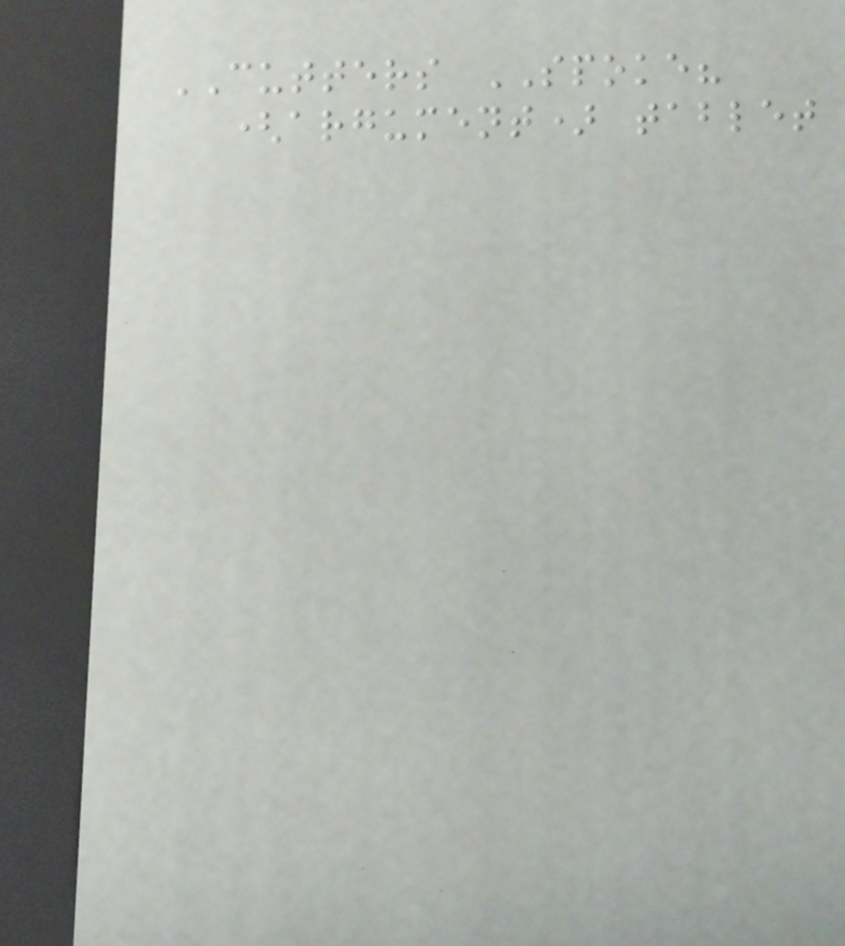CUTTERS SPOKE?
(argument) tablet
